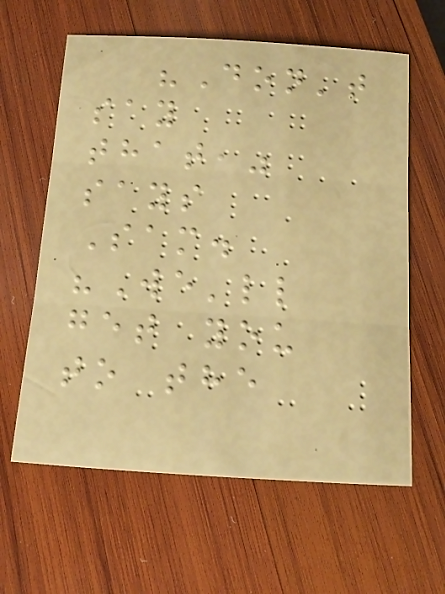"Don't
say
that,"
says
Sam.
"We'll
get you
to the
